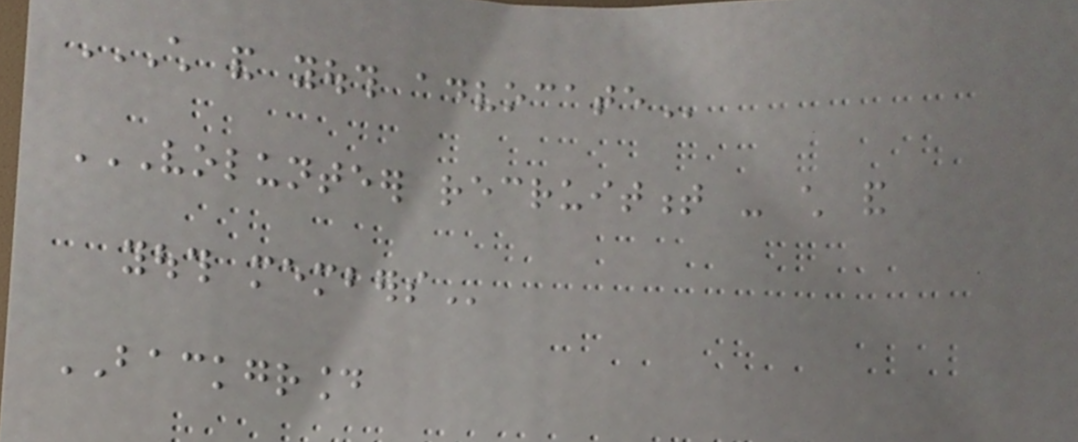CHILD AND YOUTH ADVOCATE
VOLUNTEER RECRUITMENT - CHILD AND
YOUTH MEMBERS
BACKGROUND
